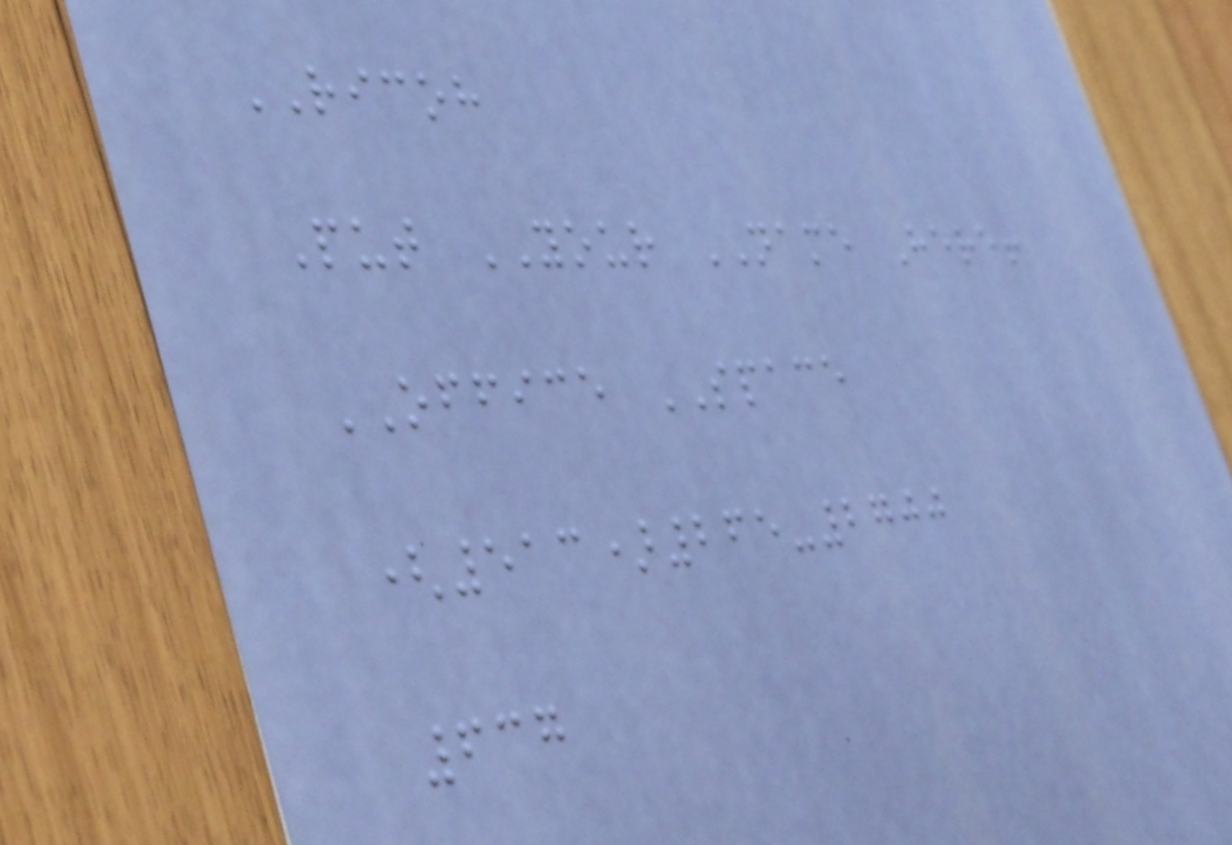RICOH
Put YOUR NAME Here!
OFFICE SPACE
(513)265-2700
637
